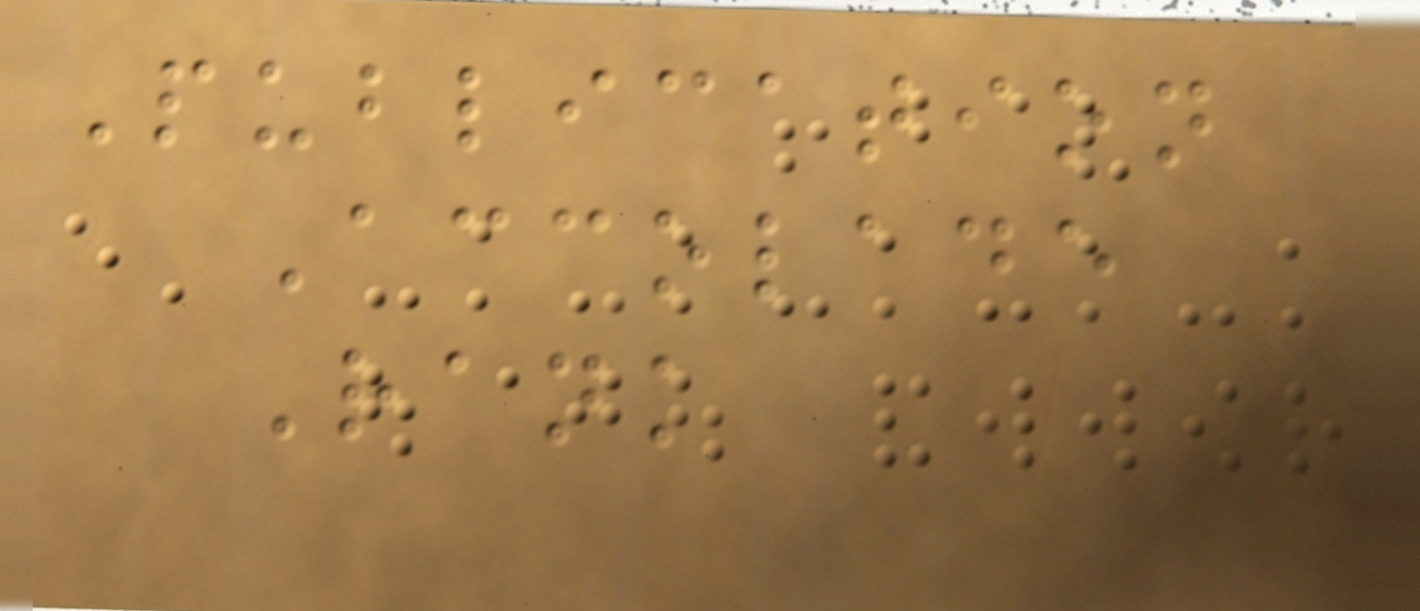Publication
Accolade
Rank
